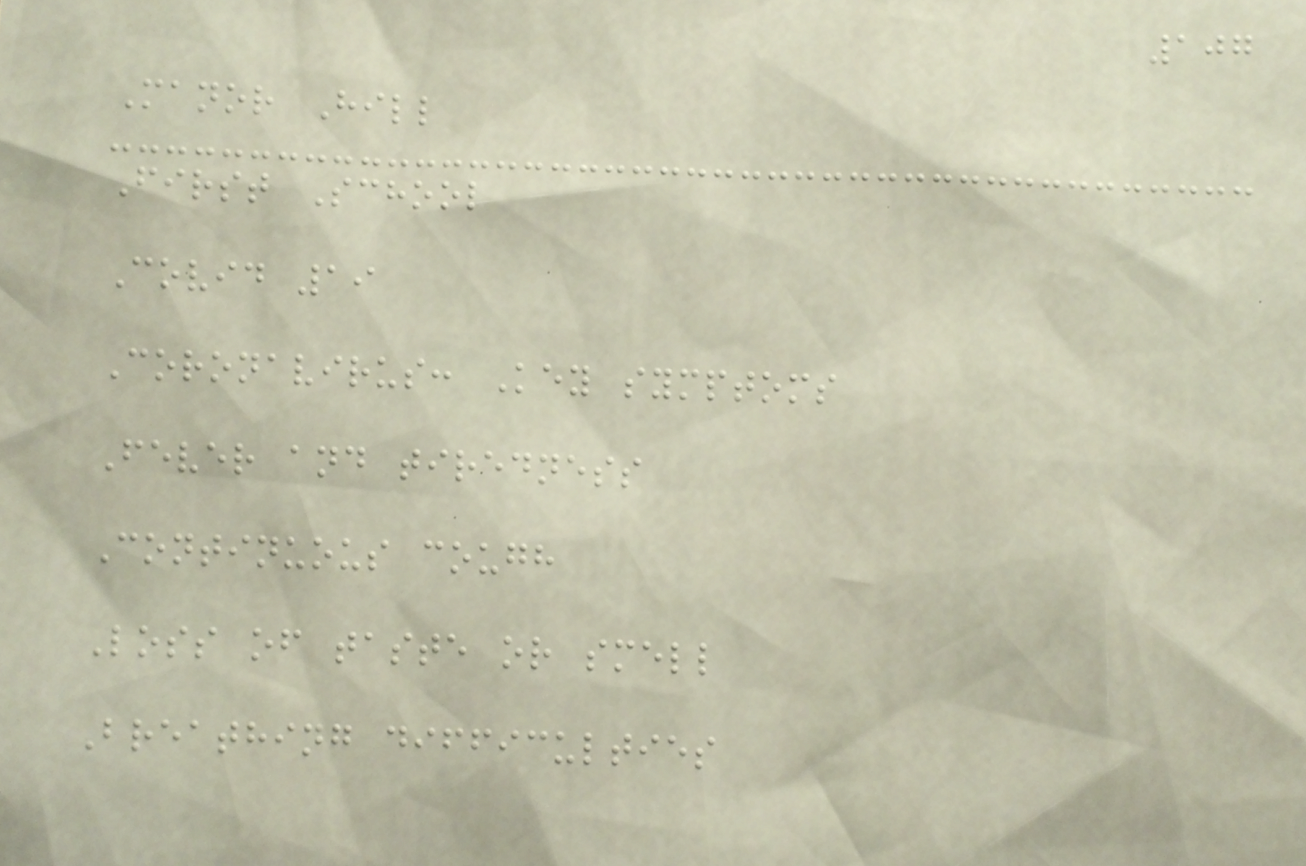107
Manor Hill
First School
Covid 19
Coronavirus: Key symptoms
Fever and tiredness
Continuous cough
Loss of taste or smell
Breathing difficulties
